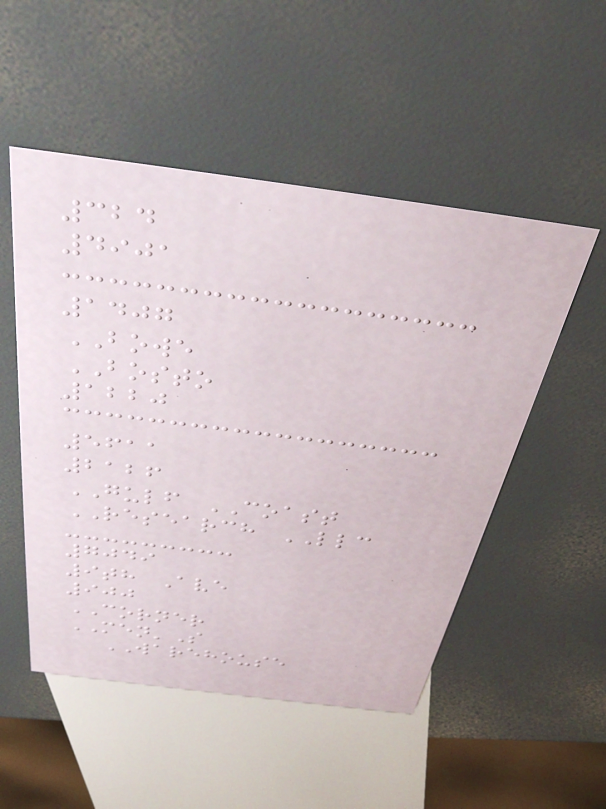324
4901
1407
BOWE
BOSTO
1220
5611
2126
GULF COAST
RESEARCH LLC
7049
9th Ave
900
CORNER
MEN'S
WAREHOUSE
